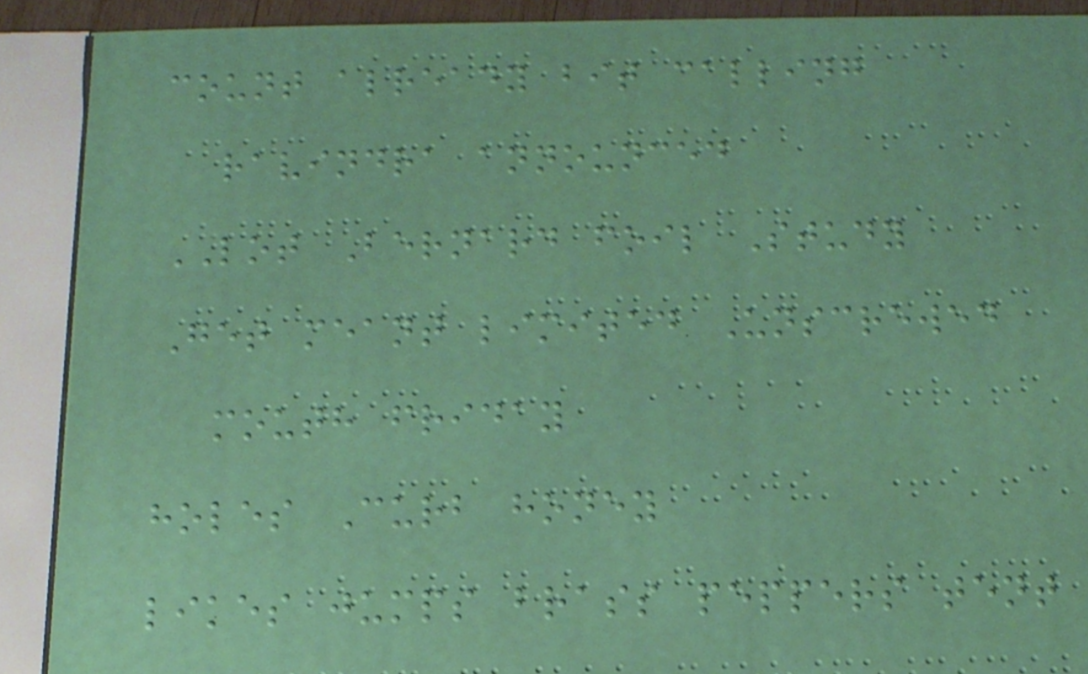count already bit calling
ravindra announced
LOT Bernard foil Study
Get meant limited Unscrewed
mouth friday
holes Curb honey
likes jumps brass peppers tent
